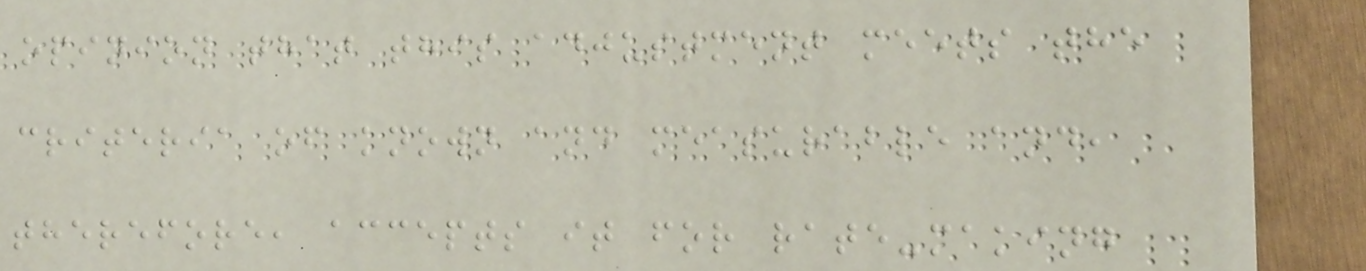opinion that this adjustment meets the
criteria of known and measurable and,
therefore, accepts it for rate-making
